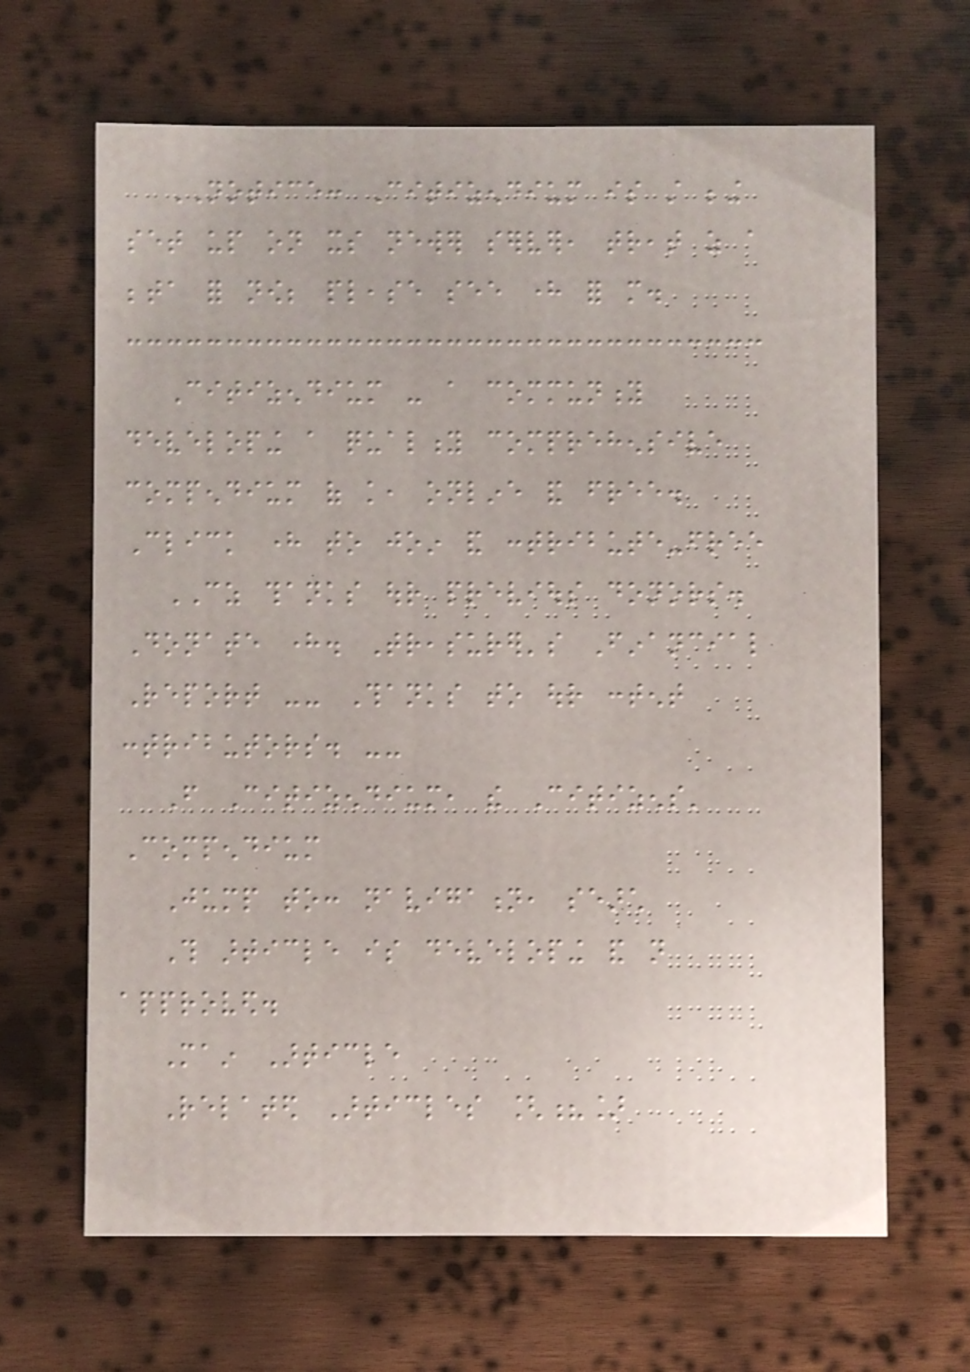NOTICE: Citizendium is still being
set up on its newer server, treat as a
beta for now; please see here for more.
Citizendium - a community
developing a quality comprehensive
compendium of knowledge, online and free.
Click here to join and contribute-free
CZ thanks our previous donors.
Donate here. Treasurer's Financial
Report -- Thanks to our content
contributors. --
From Citizendium, the Citizens'
Compendium
Jump to: navigation, search
This article is developing and not
approved.
Main Article
Related Articles [?]
